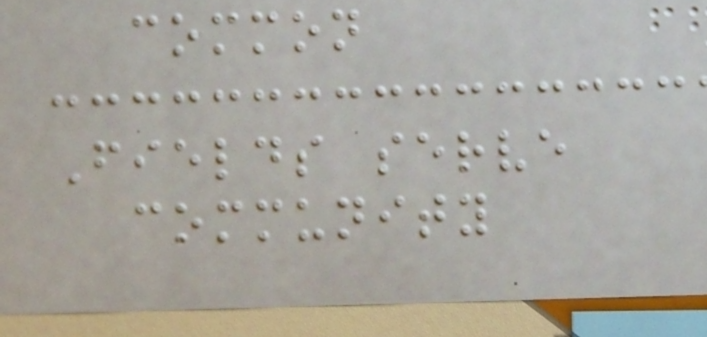common
Fields serve
community
